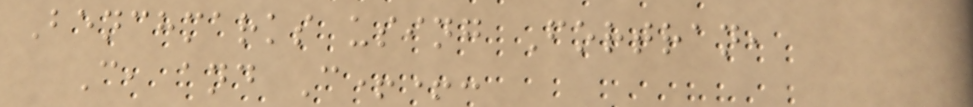Benchmarks using Fortran,
C, and C++:
